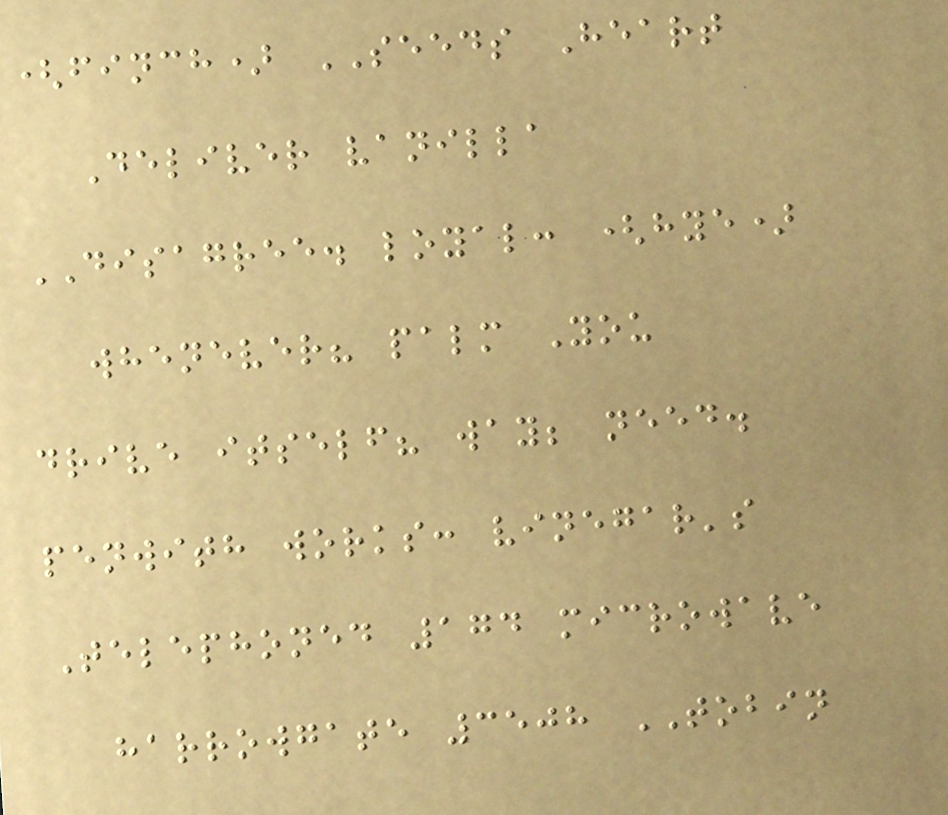(finch) SEEDS Heart
Deliver vanilla
DISAGREE. loyal: (hye)
whenever? palm You
drive itself? way; need.
penwith works: vinegar's
Telephoned 174 microwave
harrowgate 3508 TOBIN
